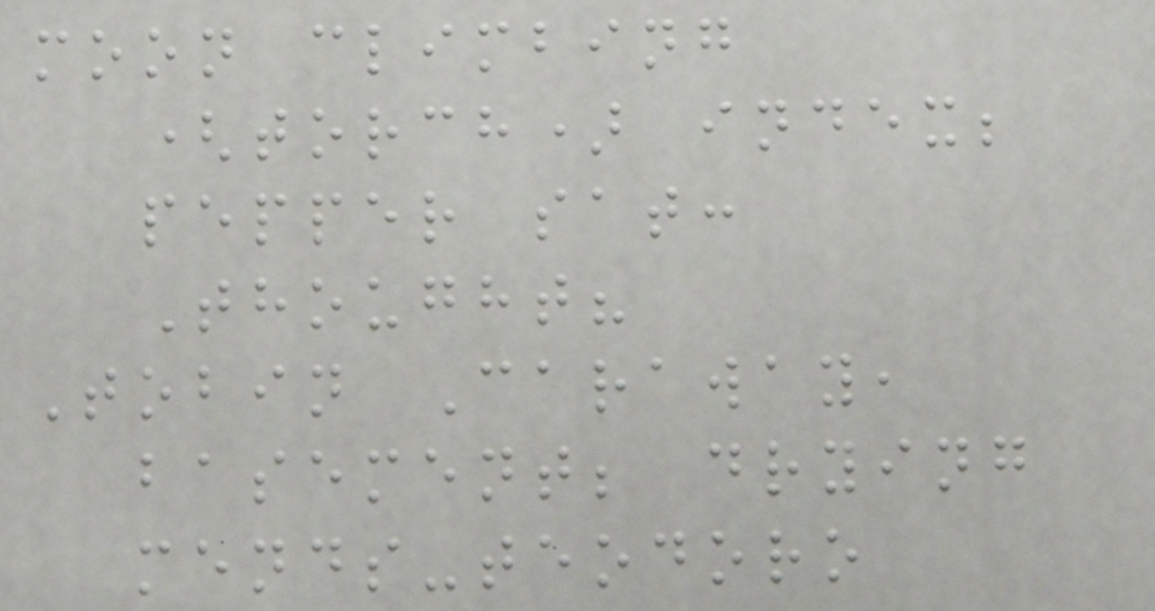moon climbing
(torch) index;
pepper sat:
Thought?
Tobin Caraway,
basement; drying
mends-teodoro
